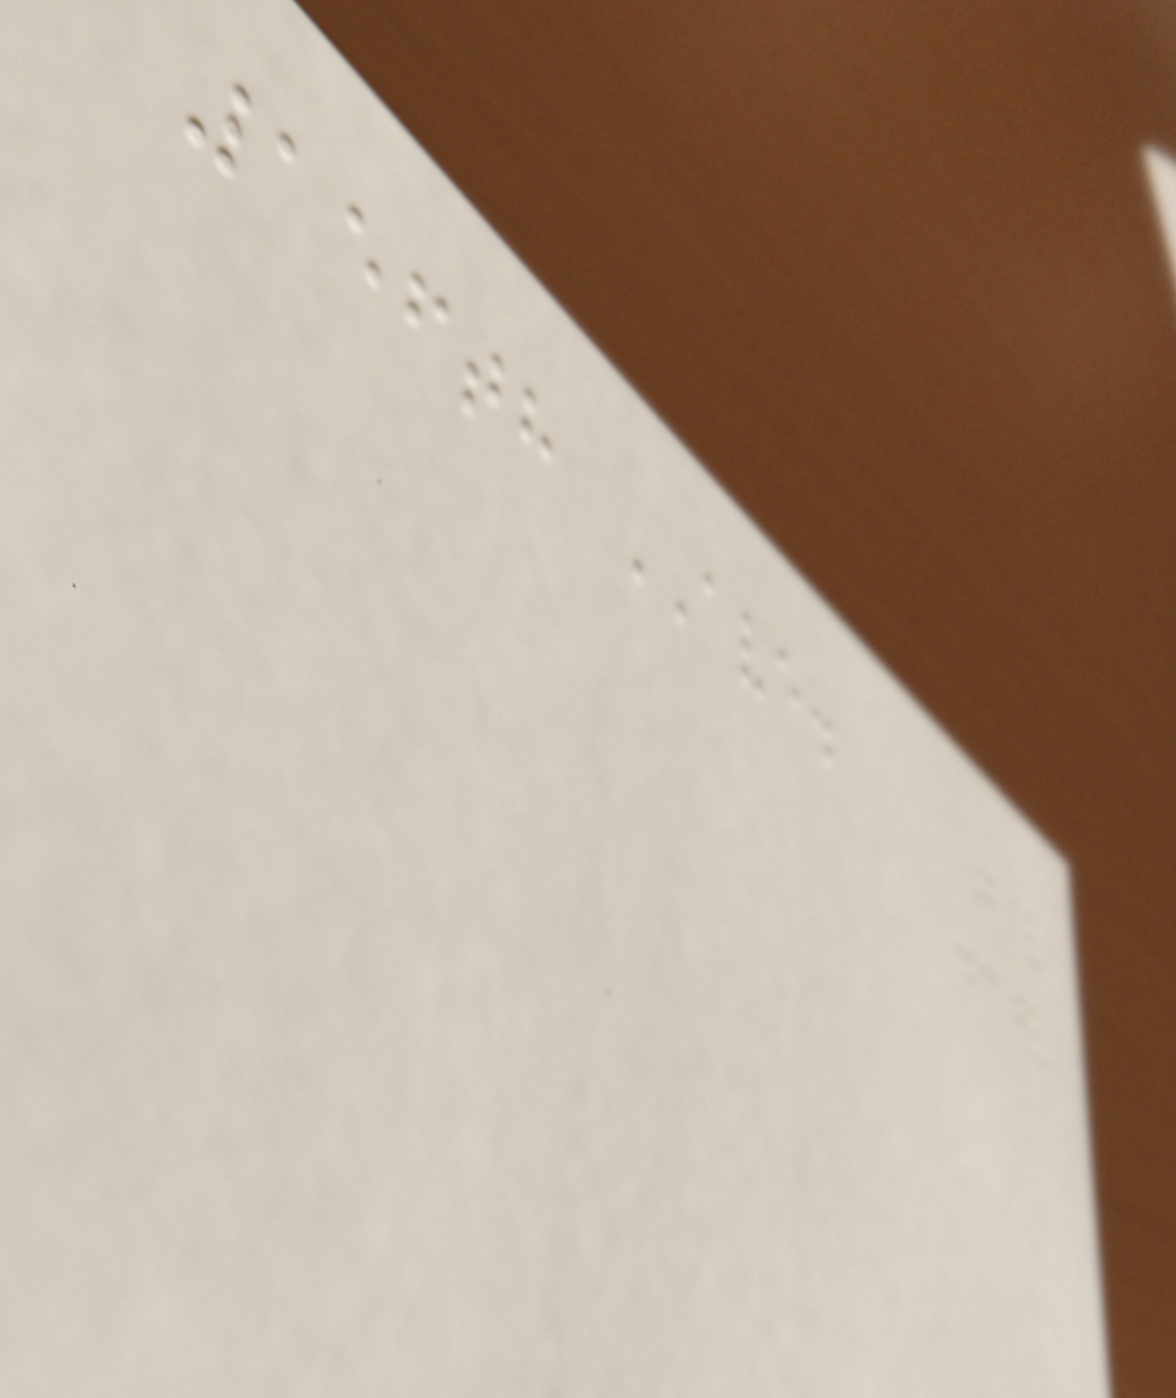156th AVE.
